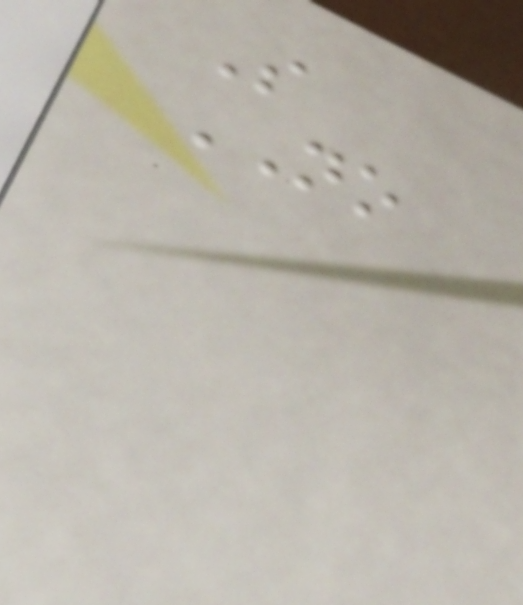S
NO
